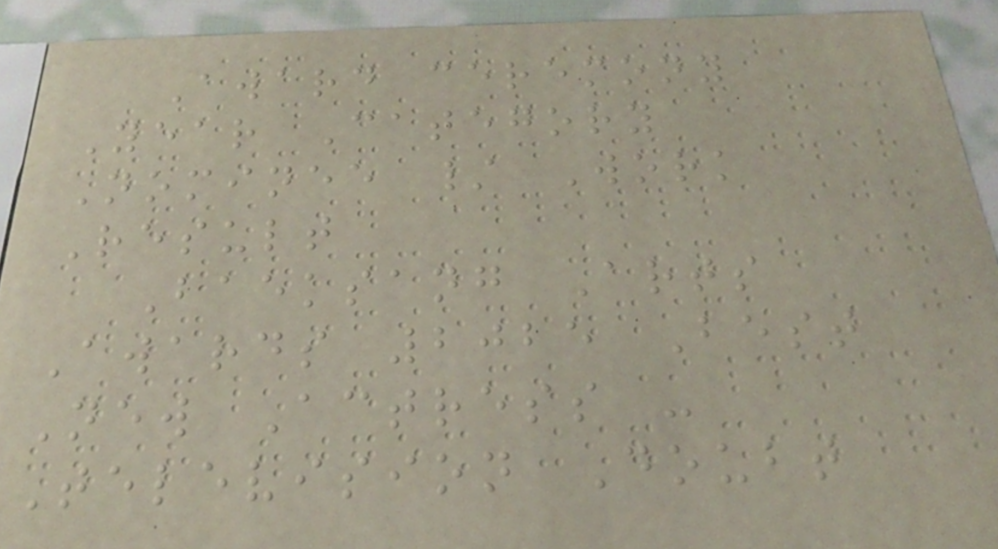Award ceremony
Year Category
Nominee / Work
Result
Baeksang Arts
Awards 2025 Best
New Actress -
Television Doubt
